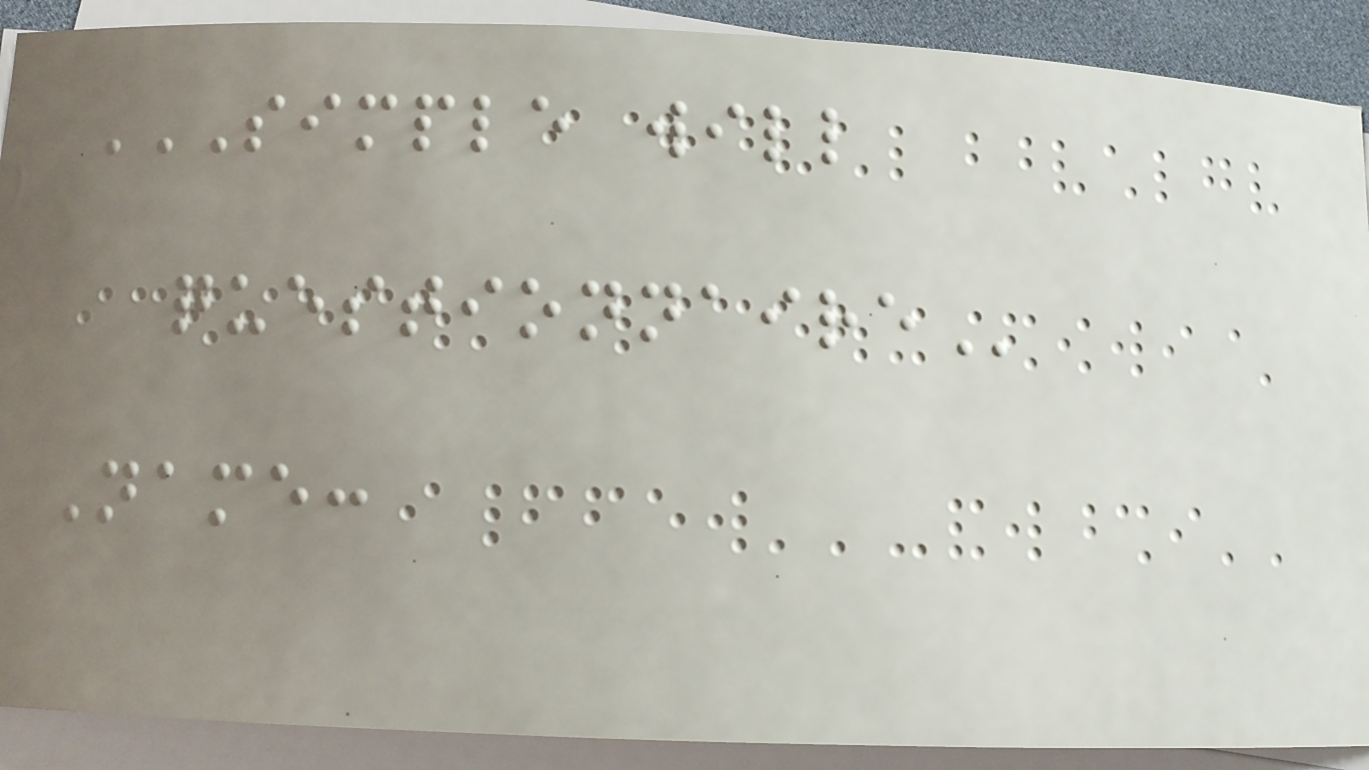SIMPLE WILL
QUESTIONNAIRE
Name:
